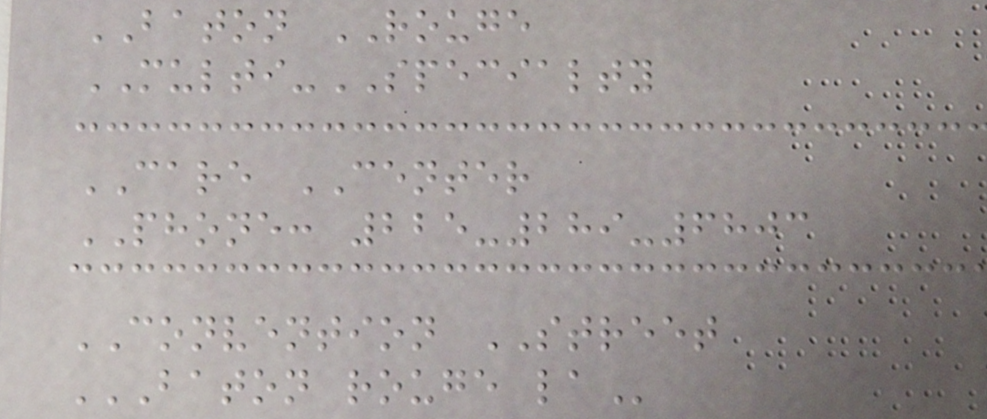BATON ROUGE
MULTI-SPECIALTY
CARE CENTER
PHONE: 225-289-6803
CONVENTION STREET
BATON ROUGE LA
